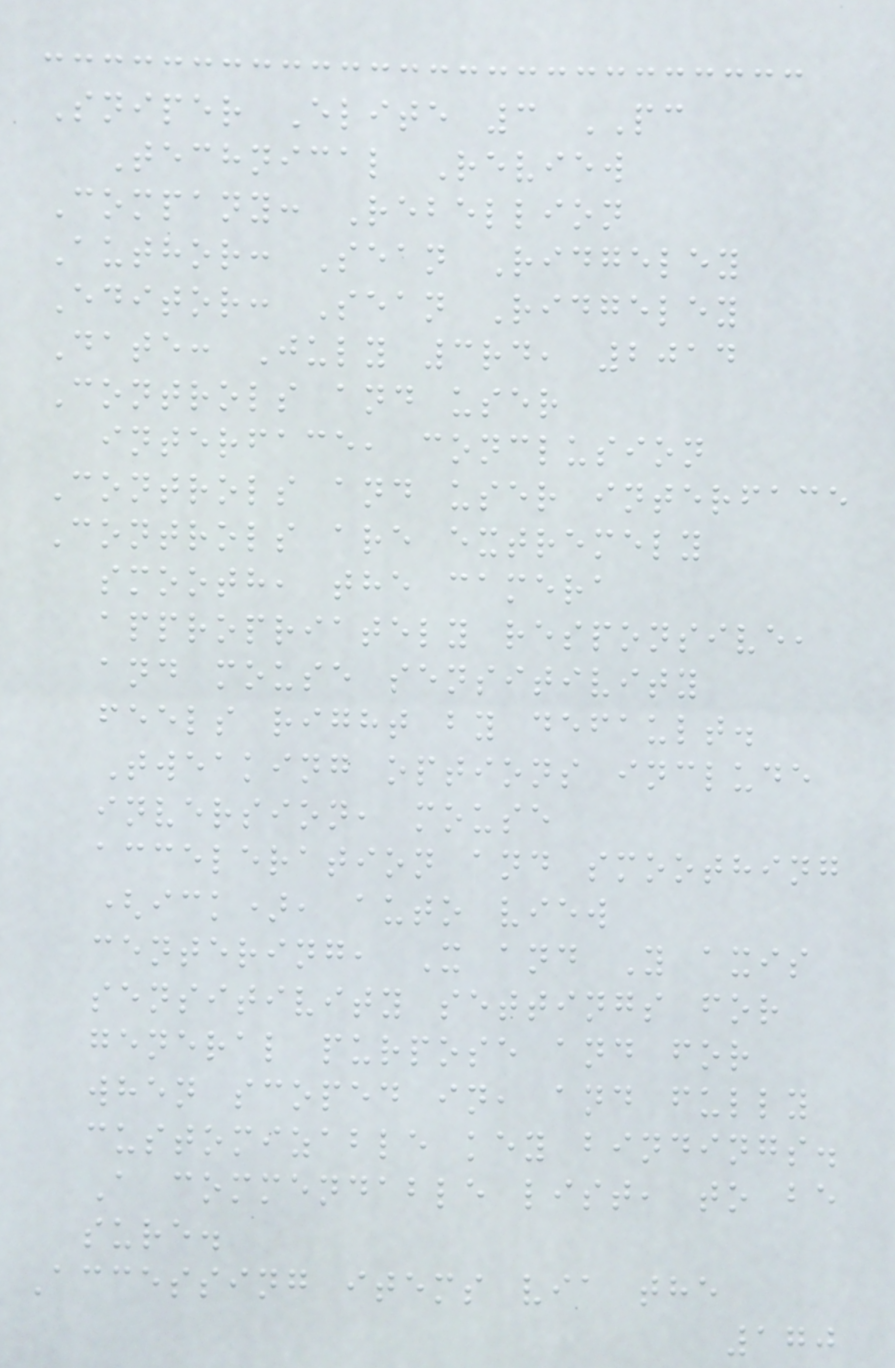Sniper Elite 3 PC
Technical Review
Company: Rebellion
Author: Sean Ridgeley
Editor: Sean Ridgeley
Date: July 3rd, 2014
Controls and user
interface, conclusion
Controls and user interface
Controls are extremely
smooth, the camera
appropriately responsive,
and mouse sensitivity
feels right by default.
Tweaking options include
inversion, mouse
acceleration and smoothing
(ick), auto view
centering, X and Y axis
sensitivity settings for
general purpose and for
when scoped in, and fully
customizable key bindings.
A commendable list, to be
sure.
Accessing items via the
170
